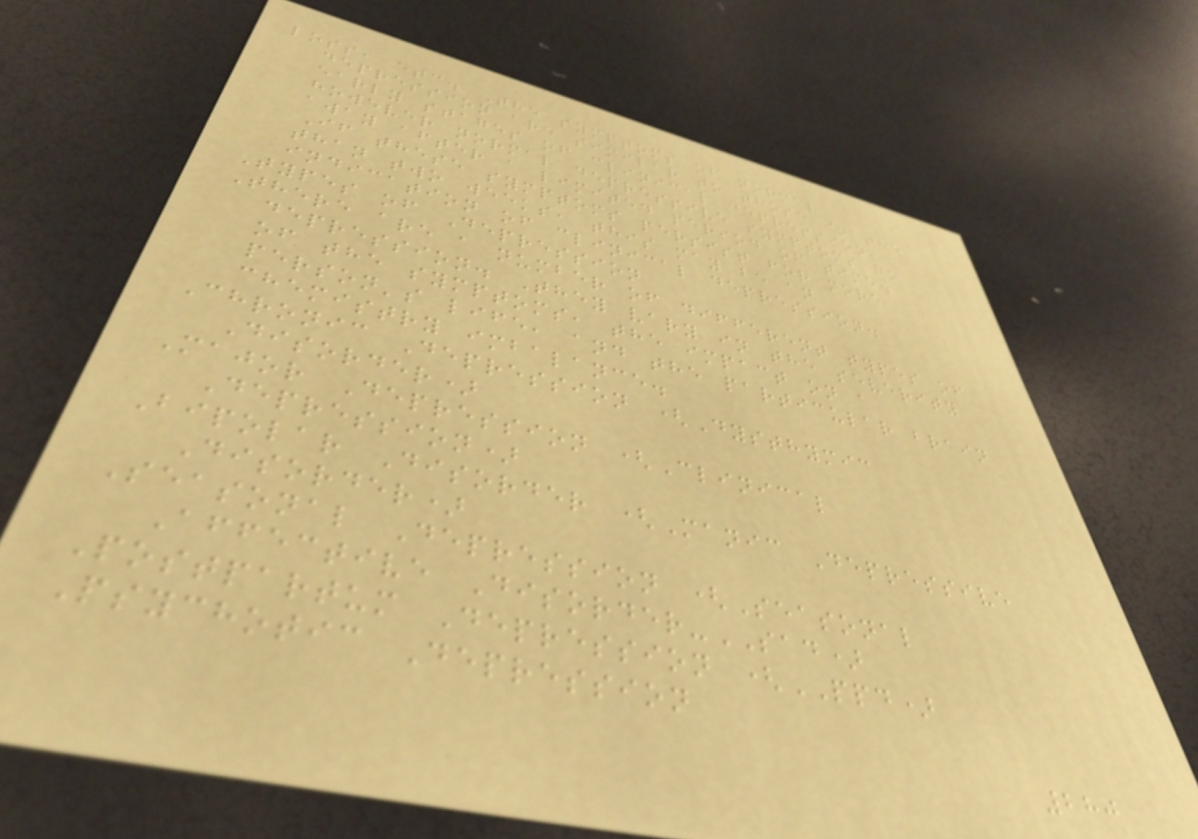loss, etc. The symptoms of normal
depression are similar to those in the
early stages of clinical depression,
however normal depressive symptoms go
away after a limited period of time.
If these symptoms persist for more
than two weeks, this may be an
indication of clinical depression.
Types of Depression
There are a number of different types of
depression. They vary in the severity
of the symptoms, the impact on a
person's life, and the particular brain
chemistry imbalance.
Chronic Depression (Dysthymic
Disorder)
Major Depression (Clinical
Depression)
Bipolar Disorder (Manic Depressive
Disorder)
Seasonal Depression (Seasonal
Affective Disorder-SAD)
Postpartum Depression (PPD)
Psychotic Depression
280
